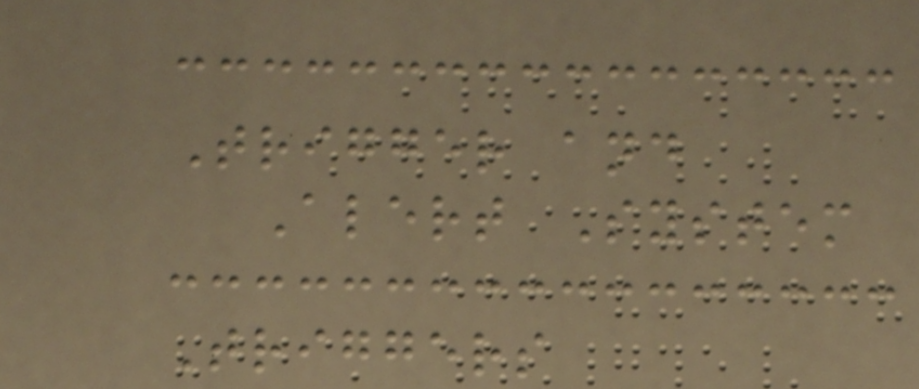Trigger and
Alert System
Triggers
